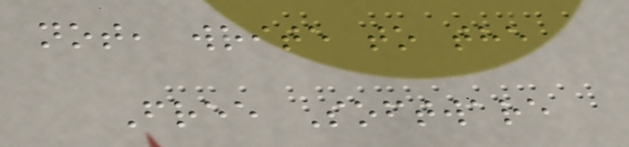not, write to the
Free Software
